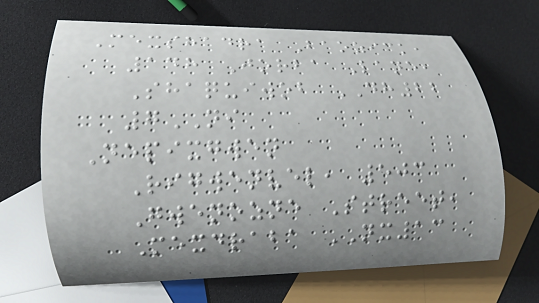Mexshadra Baozick,
148 Jorba Lane,
Shaquiwob DH22
7NI
Nepixgwen
Rigwenvel, 503
Gwenozne Street,
Mexdraba NX13
